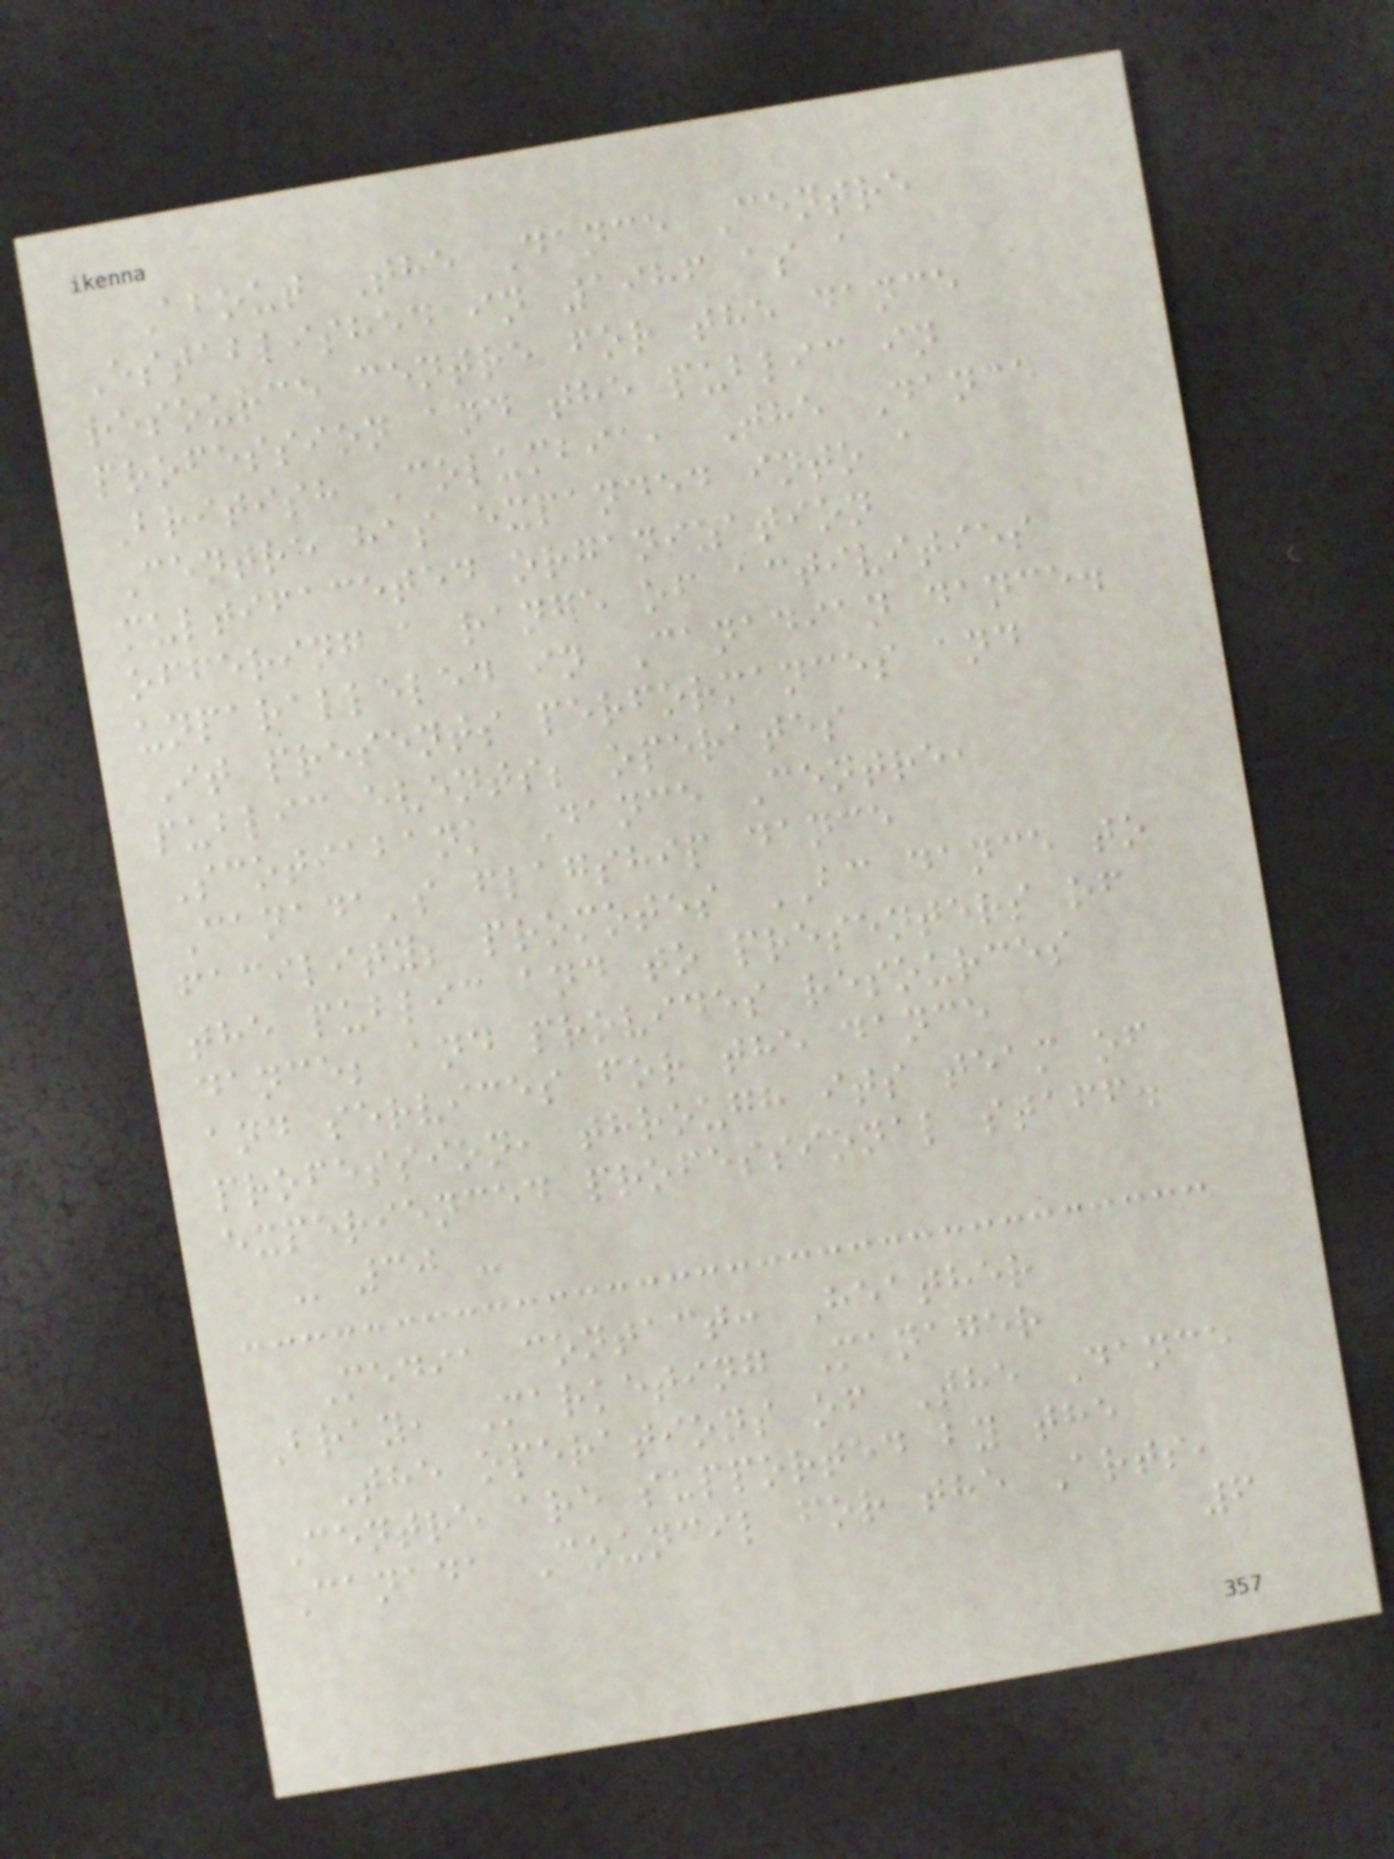About The Dance Centre
Established in 1986 as a
resource centre for the dance
profession and the public in
British Columbia, The Dance
Centre has expanded into a
multifaceted organization
offering a range of activities
unparalleled in Canadian dance.
It presents performances and
public events; operates
Scotiabank Dance Centre,
Canada's flagship dance
facility; promotes BC dance to
the public and to presenters of
dance; and provides resources
and services for the dance
profession, through its team of
experienced professional staff.
- 30 -
Media contact: Heather
Bray, Marketing Manager
The operations of The Dance
Centre are supported by the
Canada Council for the Arts,
6
